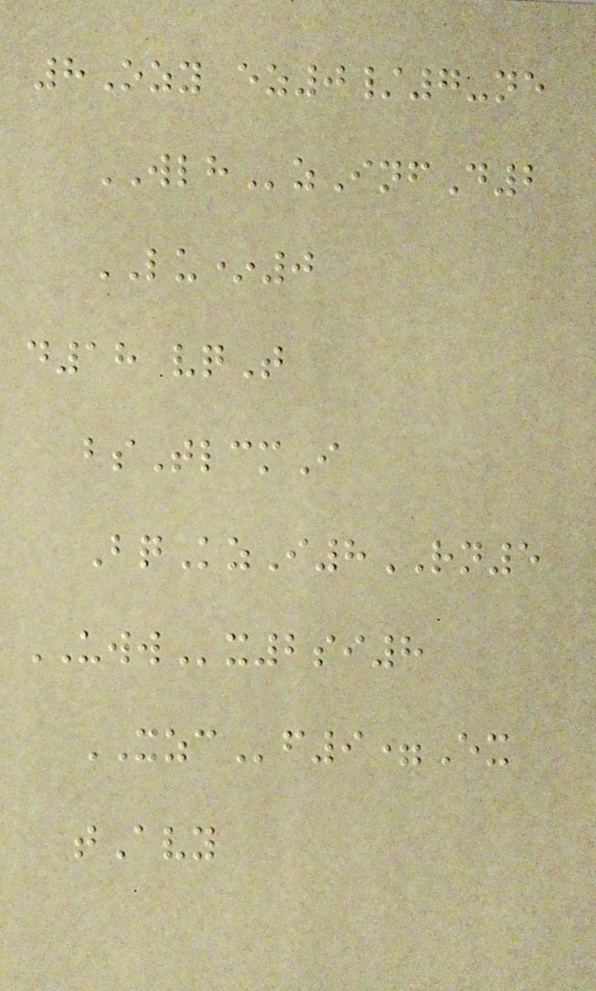8Ozy ez0/7-ne
WLHzInfD2
LU*0
d18 vqT
bsTlcmI
BqKzI8RN5
UWWx2si8
XZCf9=Ex
tAvy
